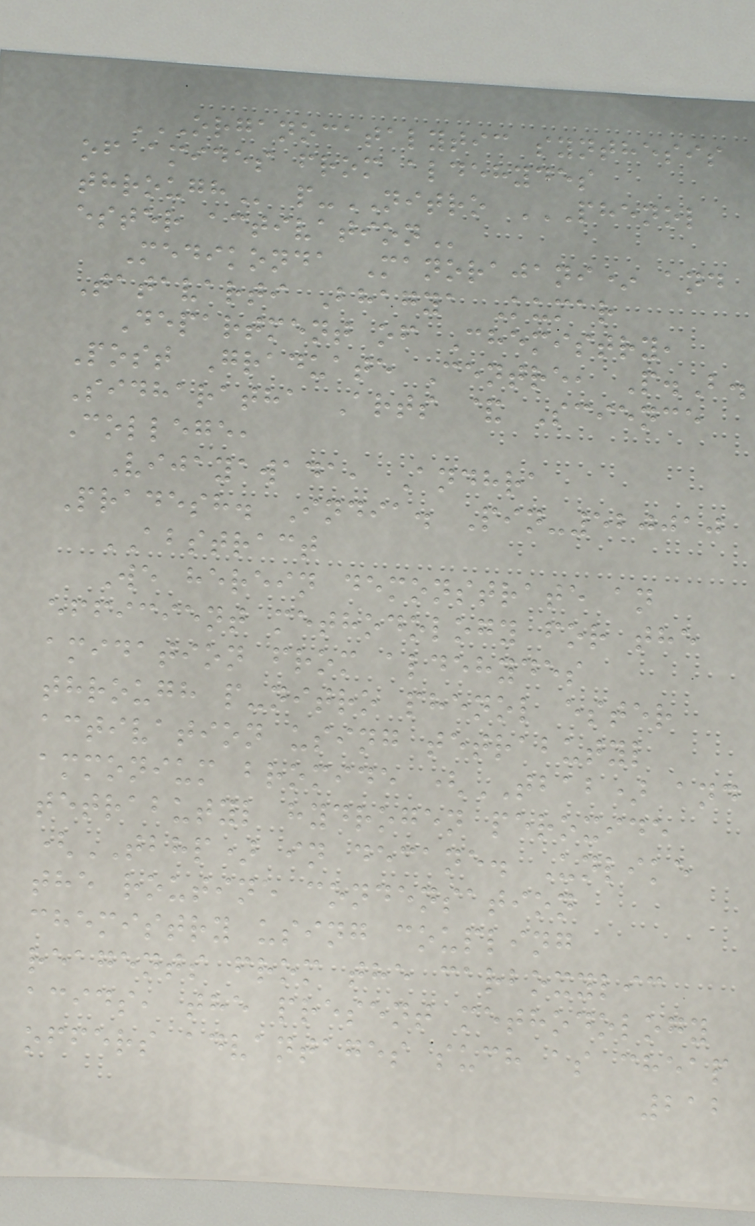ORGANOCATALYTIC SYNTHESIS
OF AMIDES FROM ALDEHYDES
THROUGH p-NITRO PHENOL
ESTER ACTIVATION
Medikonda Manorajani* and
Tatavarti Bhagya Kumar
Department of Chemistry,
Post Graduate Centre, P.B.
Sidharatha Arts & Science
College,
Vijayawada, Andhra
Pradesh. India. Pin-520010
ABSTRACT
We herein demonstrate an
efficient methodology for the
amidation from aldehydes
through p-nitro phenol ester
activation using tetrabutyl
ammonium bromide (TBAB) and
tetrabutyl hydrogen peroxide
(TBHP) in decane. Unlike
the routine condensation
chemistry using coupling
reagents from the carboxylic
acids, the present methodology
offers advantages such as cheap
212
